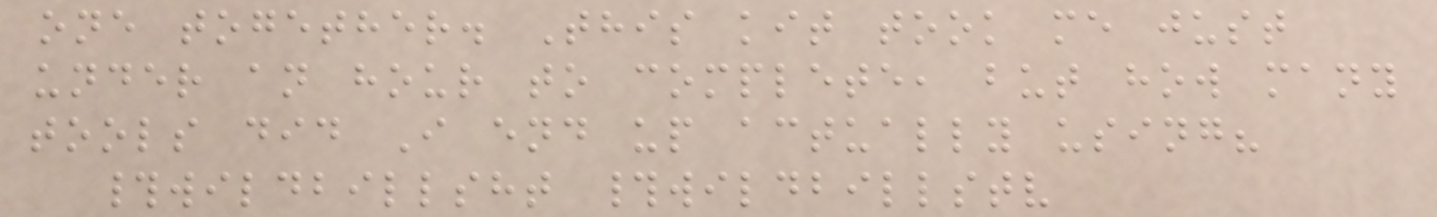one together. This kit took me just
under an hour to complete, but how many
tools did I end up actually using?
#wildbillsht #wildbillstv
